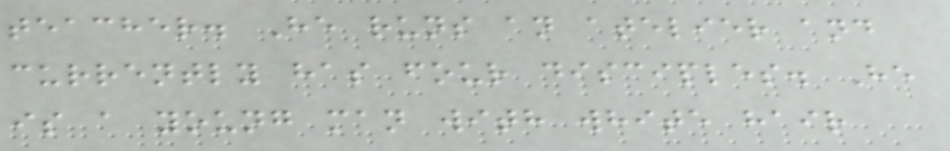teacher. He runs an atelier and
currently has four disciples. He
is a young man with white hair
